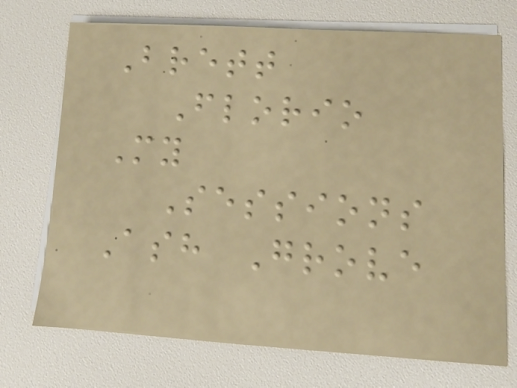Brett
Florio
My
Sessions
Ash Grove
